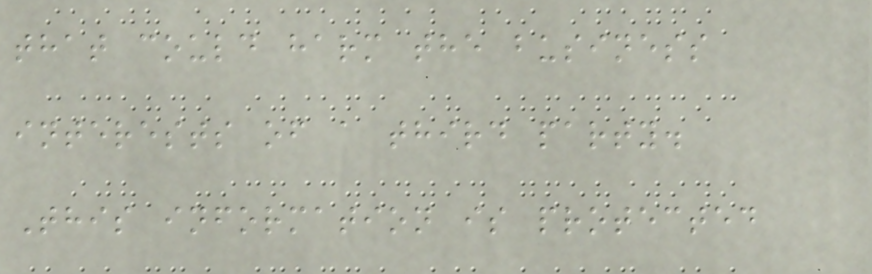that could harm the business
interests of a third party.
This information is protected
